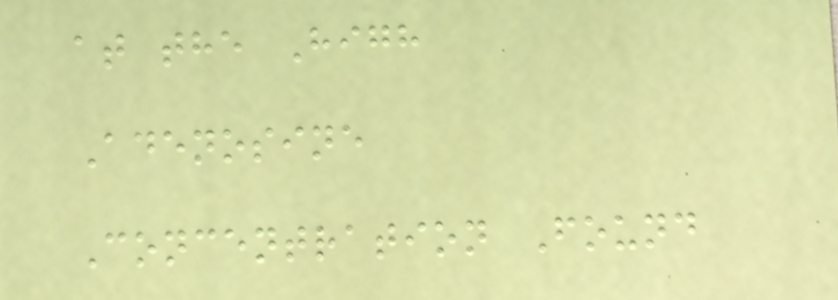at the High
Adenosine
Concentration Found
